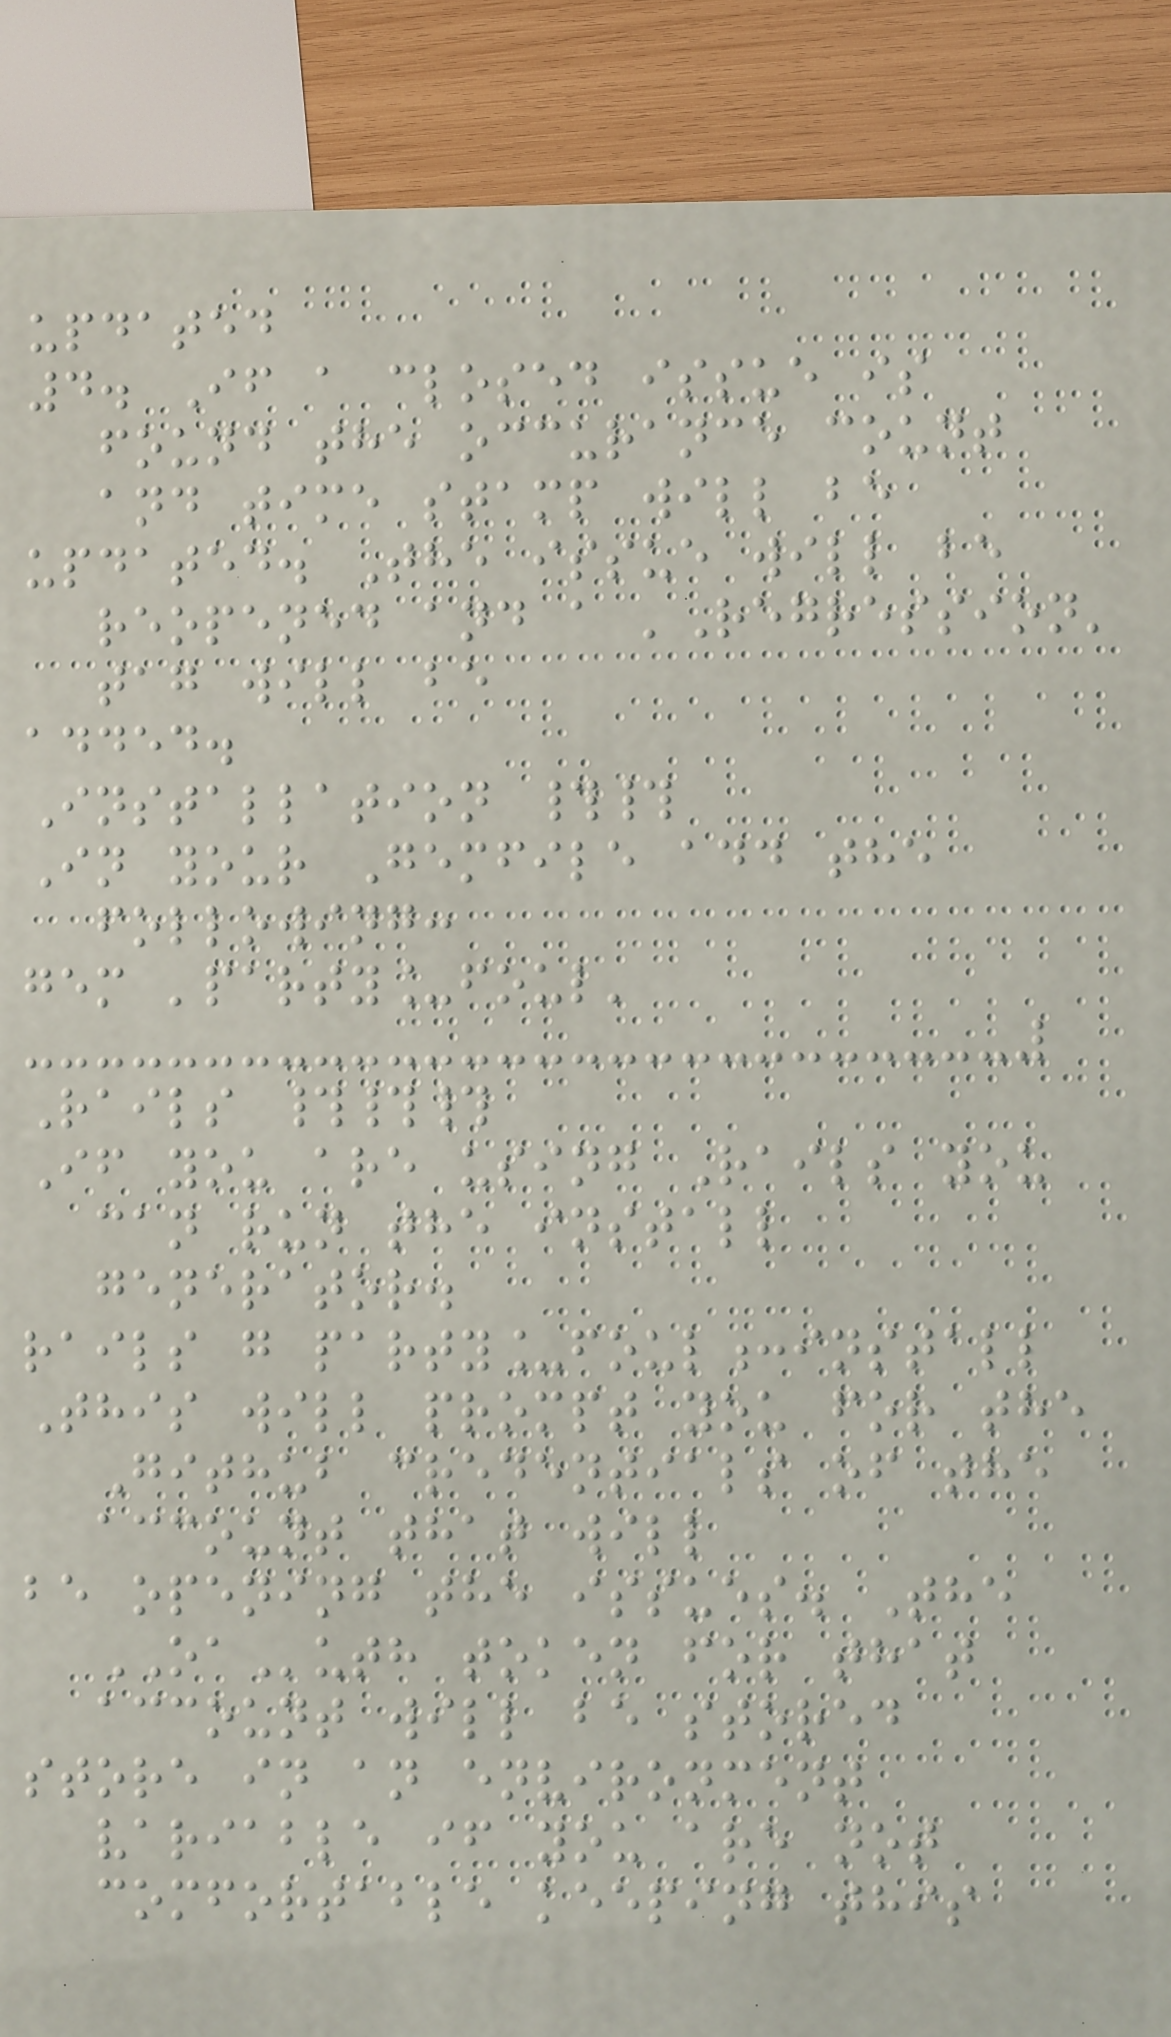updated
4. If a closed issue is
found the occurance count
and time stamp will be
updated. The issue will be
reopened and a 'Regression'
tag will be
added.
Installation ##
In your Gemfile add the
following:
gem 'party_foul'
Rails ###
If you are using Rails you
can run the install
generator.
rails g party_foul:install
This will prompt you for the
Github credentials of the
account that will
be opening the issues. The
OAuth token for that
account will be stored
store in an environment
variable if you are not
comfortable keeping this
